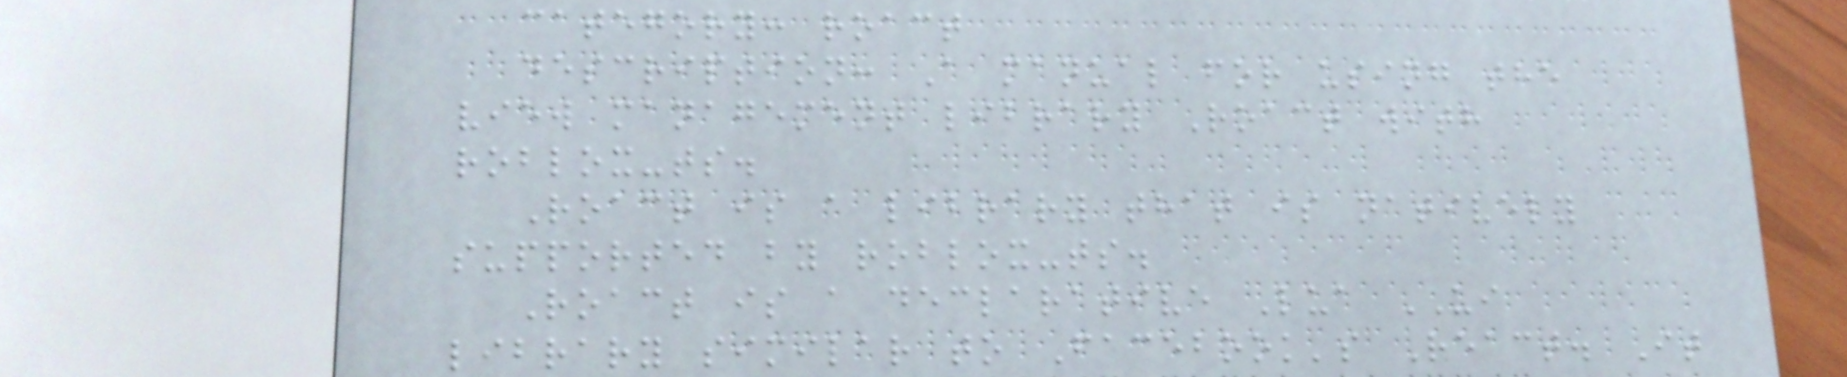category: roact
description: A manual for using the
view management library Roact with
roblox-ts.
Roact is a library that is natively
supported by roblox-ts.
Roact is a declarative Lua UI
library similar to Facebook's React. It
